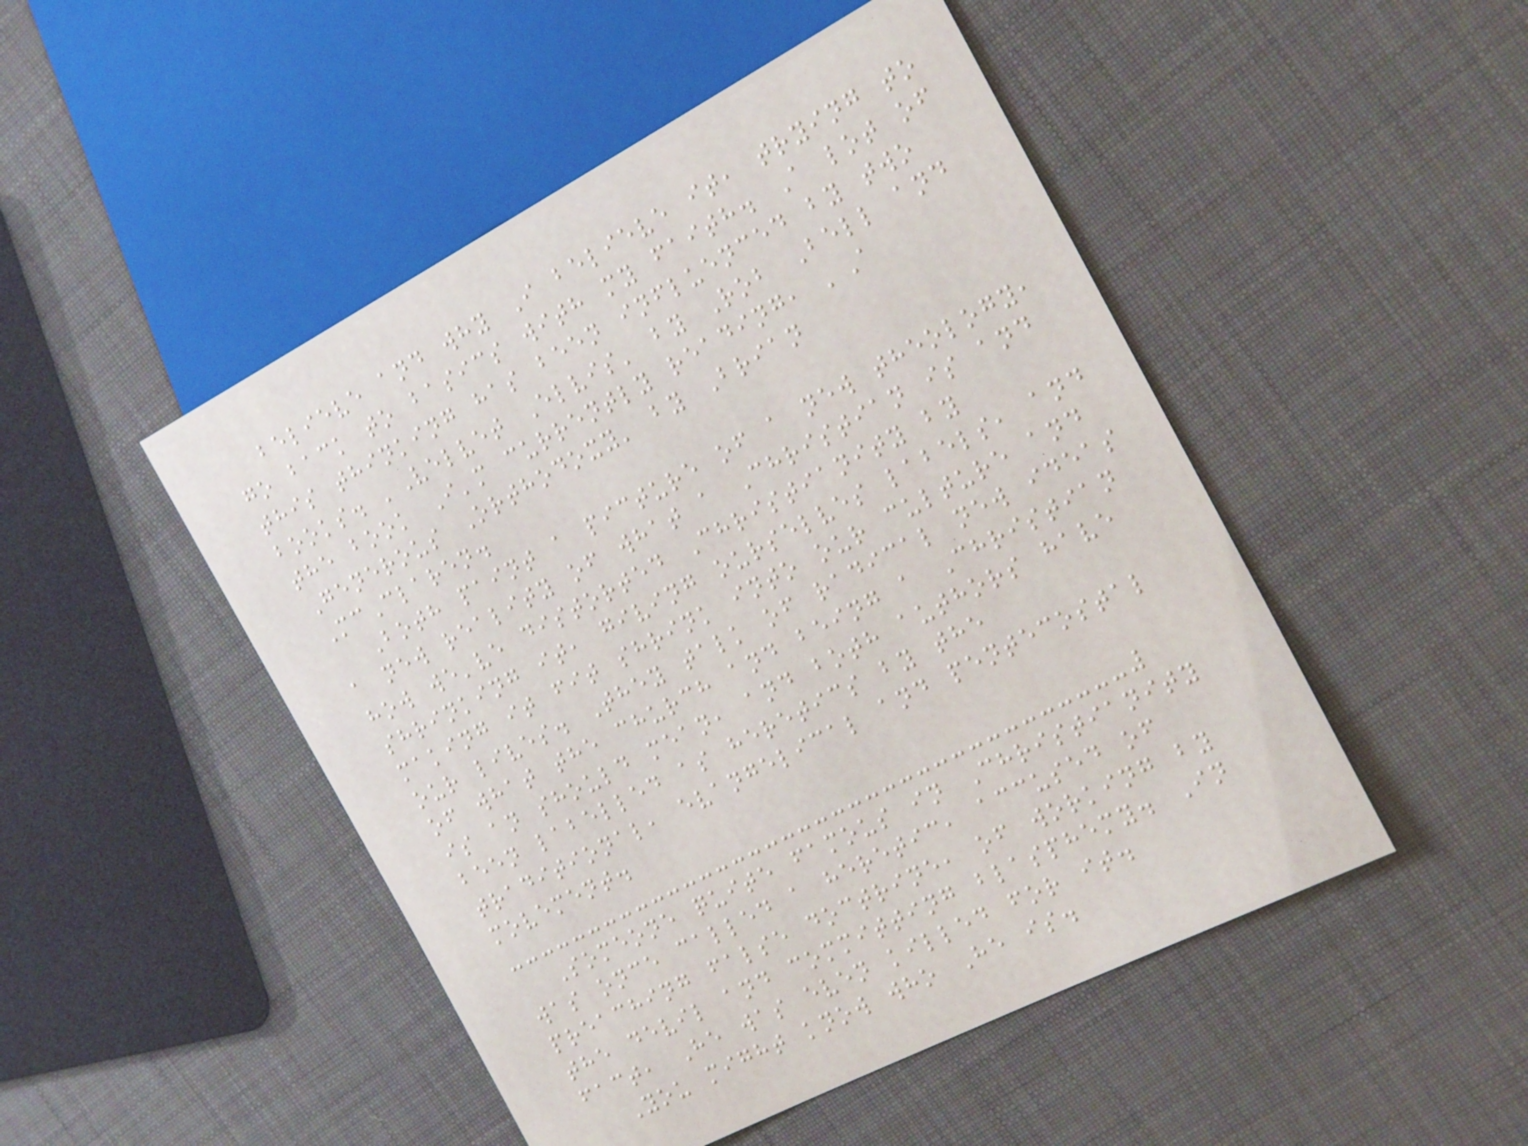believe and why I believe it, trying to
go back to basics with my faith. A lot of
this thinking has been influenced by two
books. 'Velvet Elvis' by Rob Bell and
the book I'm currently reading, 'A
Generous Orthodoxy' by Brian
McClaren.
Both paint a picture of a new theology,
a new reality of what a Christian is and
how we've distorted Christianity by
shrinking it, giving ourselves labels, and
making it fit shrink into our culture and
our lives. They talk of radical new ideas
of what the church and being a Christian
is an should mean, and both authors have
been labelled as heretics by the
traditional, evangelical and pentecostal
movement.
Someone quite famous in Christianity
was once called a heretic, accused of
preaching false doctrine, of working by
the devil and committing blasphemy. In
fact, He was even killed for it.
You might know who He is.
